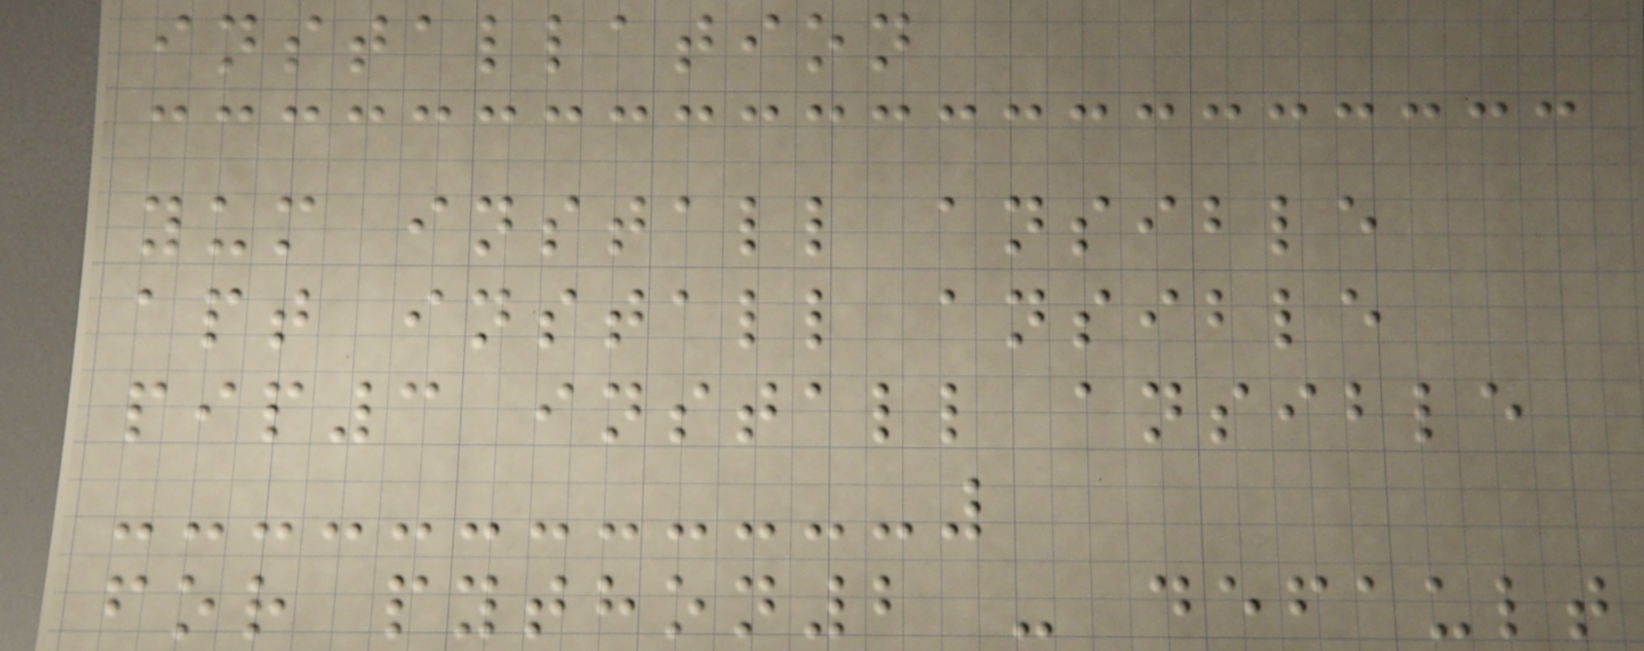installation
yum install ansible
apt install ansible
pip3 install ansible
for python2 - default
